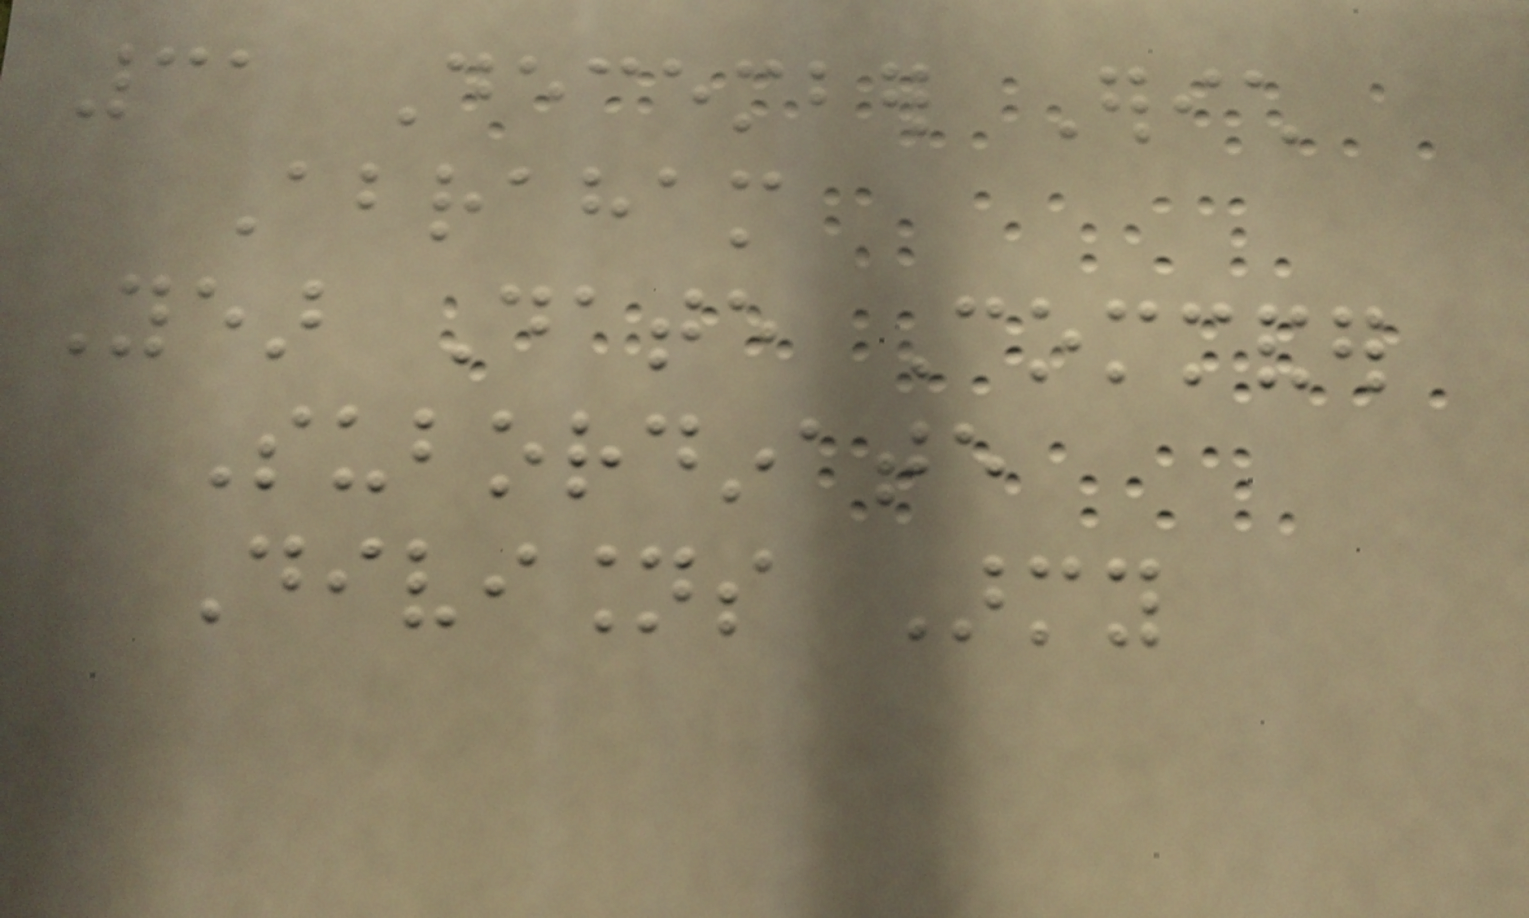31 December Erich
Abraham
Year Date Commander
Subordinate
Divisions Army
